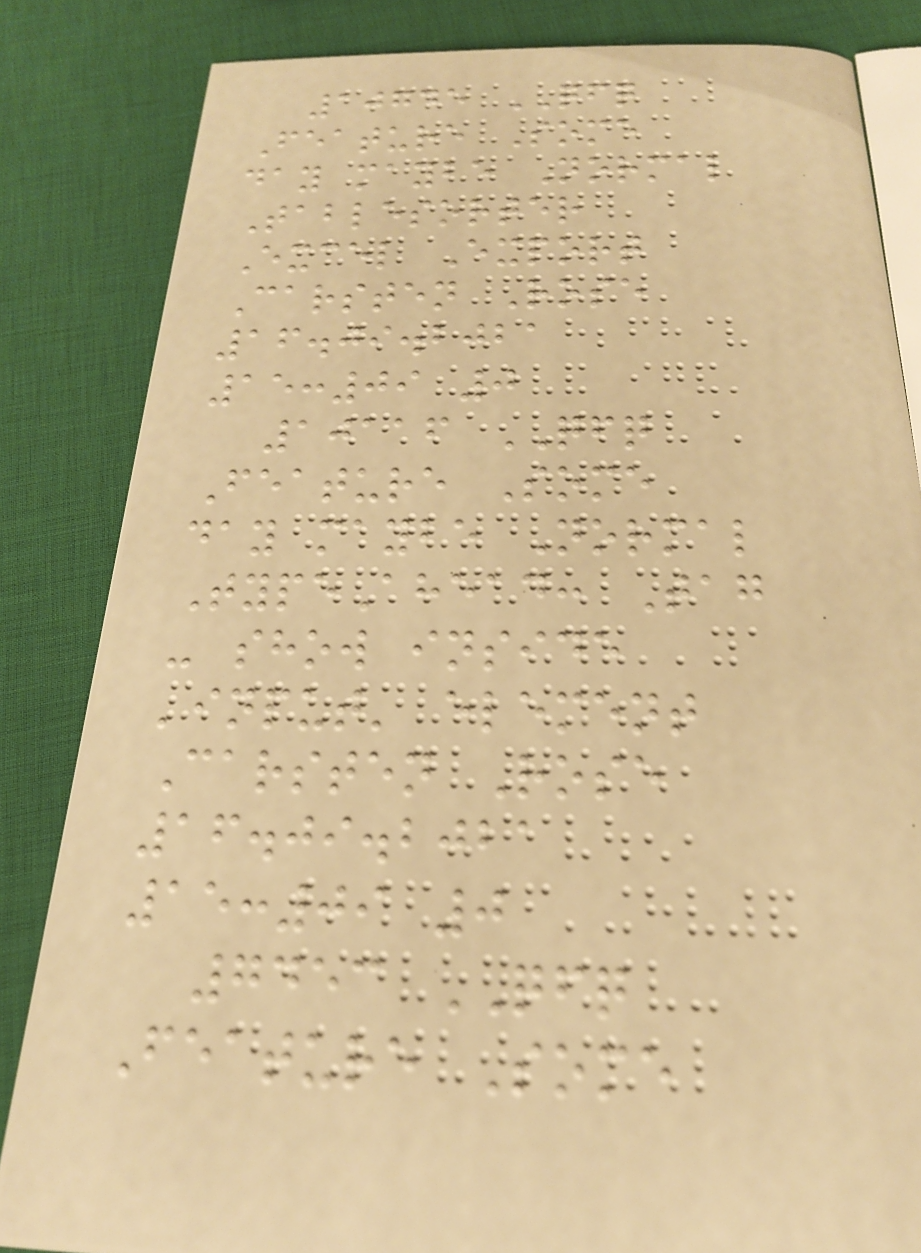10745 QFQ
Feature Some
day maybe Normal
Tablesorter
Excel Export
Carsten Rose
16.09.2021
15:09 0
10116 QFQ
Feature Some
day maybe Normal
TypeAhead: Tag
- show inside
'input' element
Carsten Rose
16.09.2021
15:09 0
7453 QFQ
Feature Some
